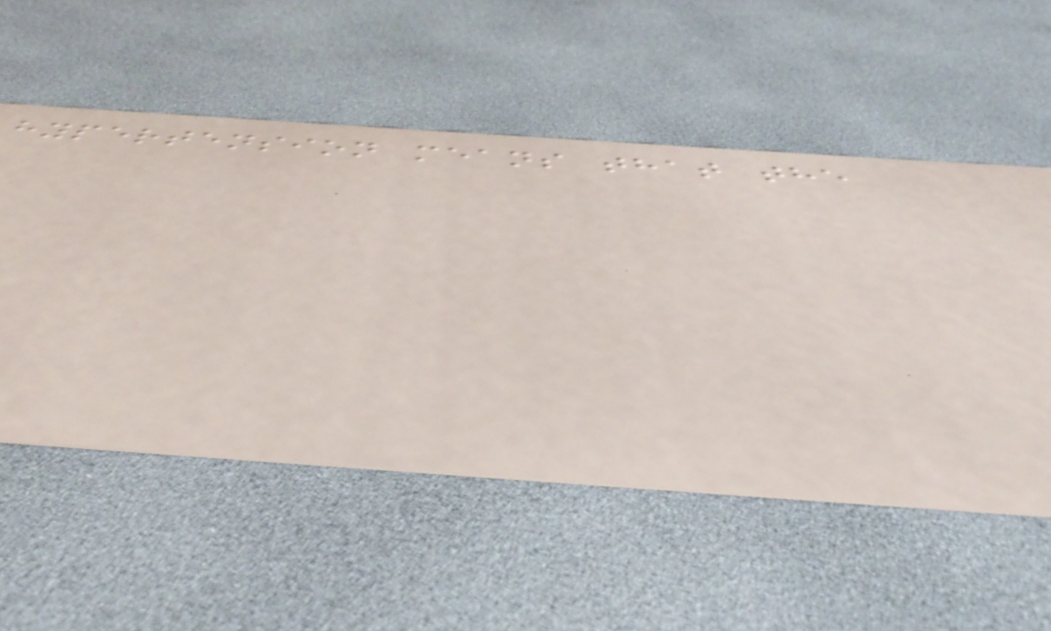hypertension means that the
